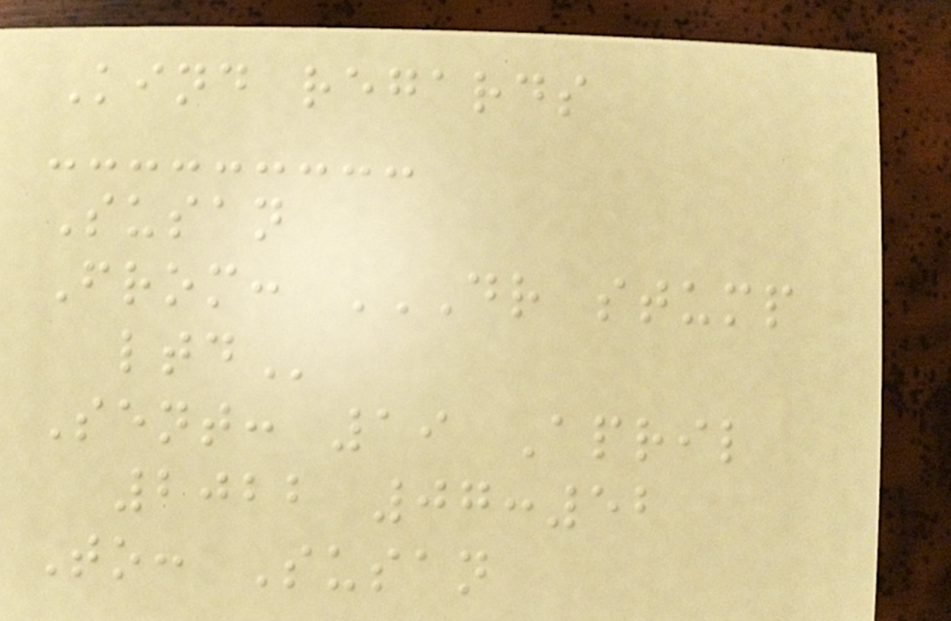Kind regards
Susan
From: DR STUMP
LTD
Sent: 19 April
2022 07:52
To: Susan
